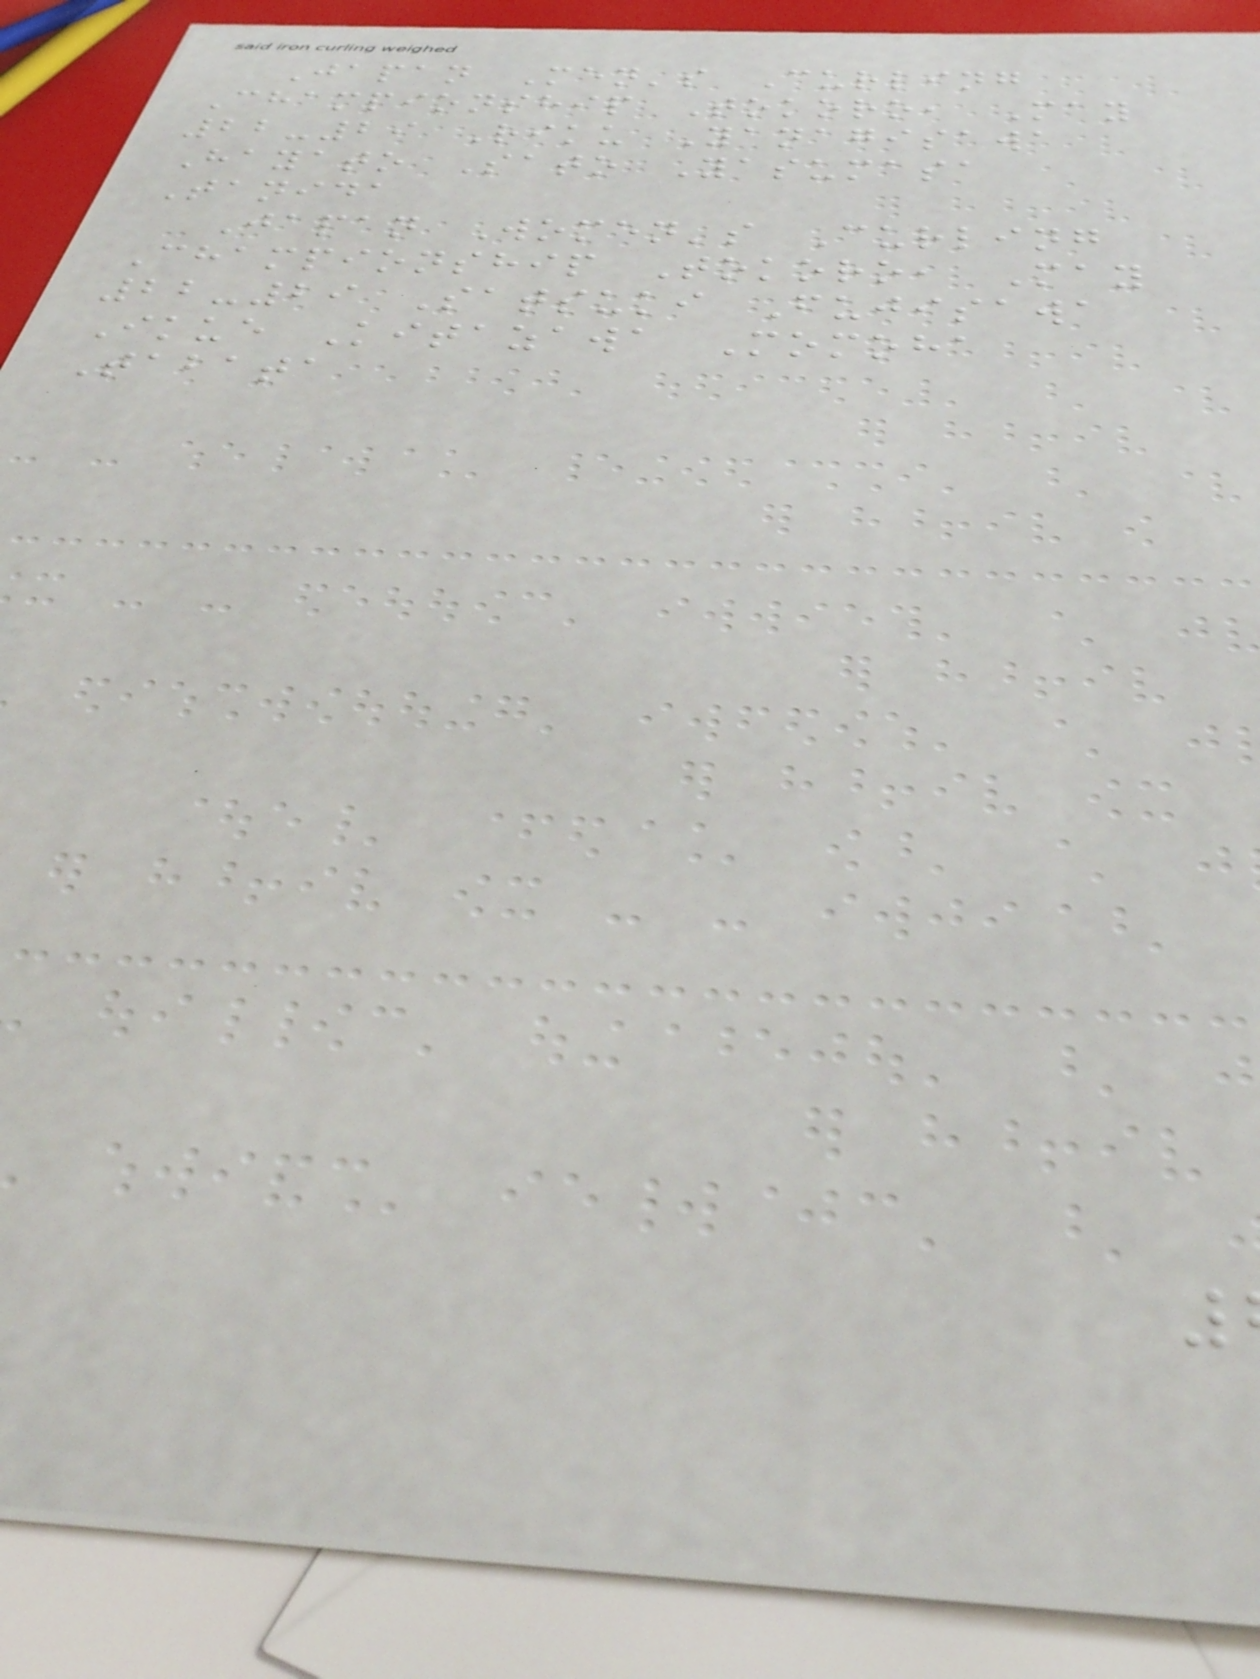Japan Men's Curling
Championship Tokoro, May
22-29 Riku Yanagisawa
Hayato Sato Yasumasa
Tanida
Japan Women's Curling
Championship Tokoro, May
22-29 Satsuki Fujisawa
Ikue Kitazawa Momoha
Tabata
